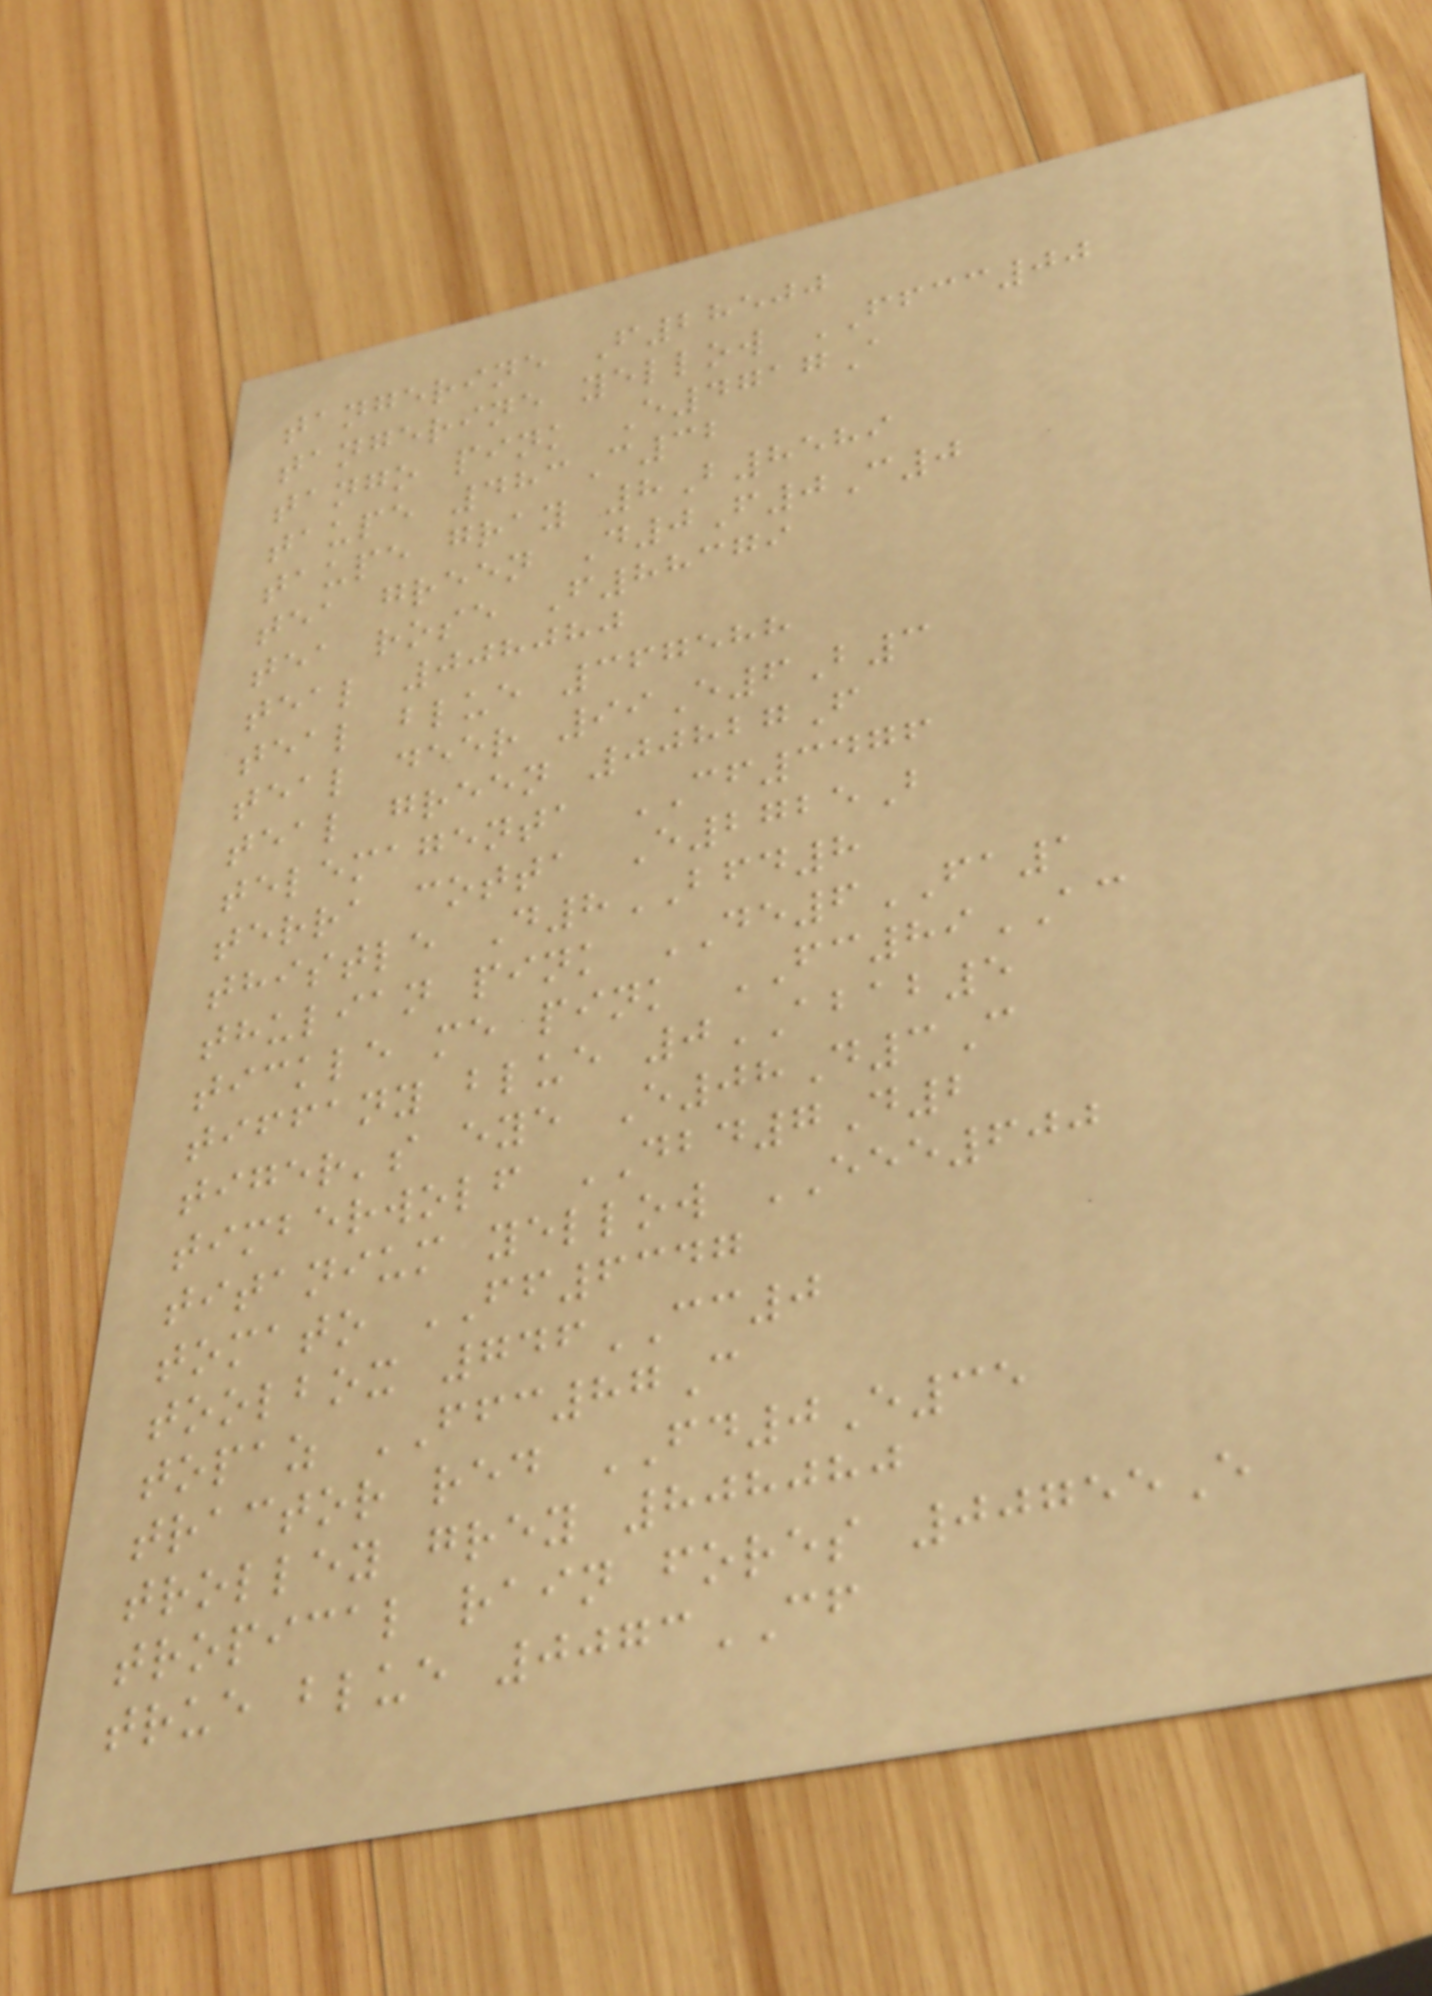tangerine F28500
tangerine yellow FFCC00
tango pink E4717A
taupe 483C32
taupe gray 8B8589
tea green D0F0C0
tea rose F88379
teal 008080
teal blue 367588
teal deer 99E6B3
teal green 00827F
telemagenta CF3476
terra cotta E2725B
thistle D8BFD8
thulian pink DE6FA1
tickle me pink FC89AC
tiffany blue 0ABAB5
tiger's eye E08D3C
timberwolf DBD7D2
titanium yellow EEE600
tomato FF6347
toolbox 746CC0
topaz FFC87C
tractor red FD0E35
trolley grey 808080
tropical rain fores 00755E
true blue 0073CF
